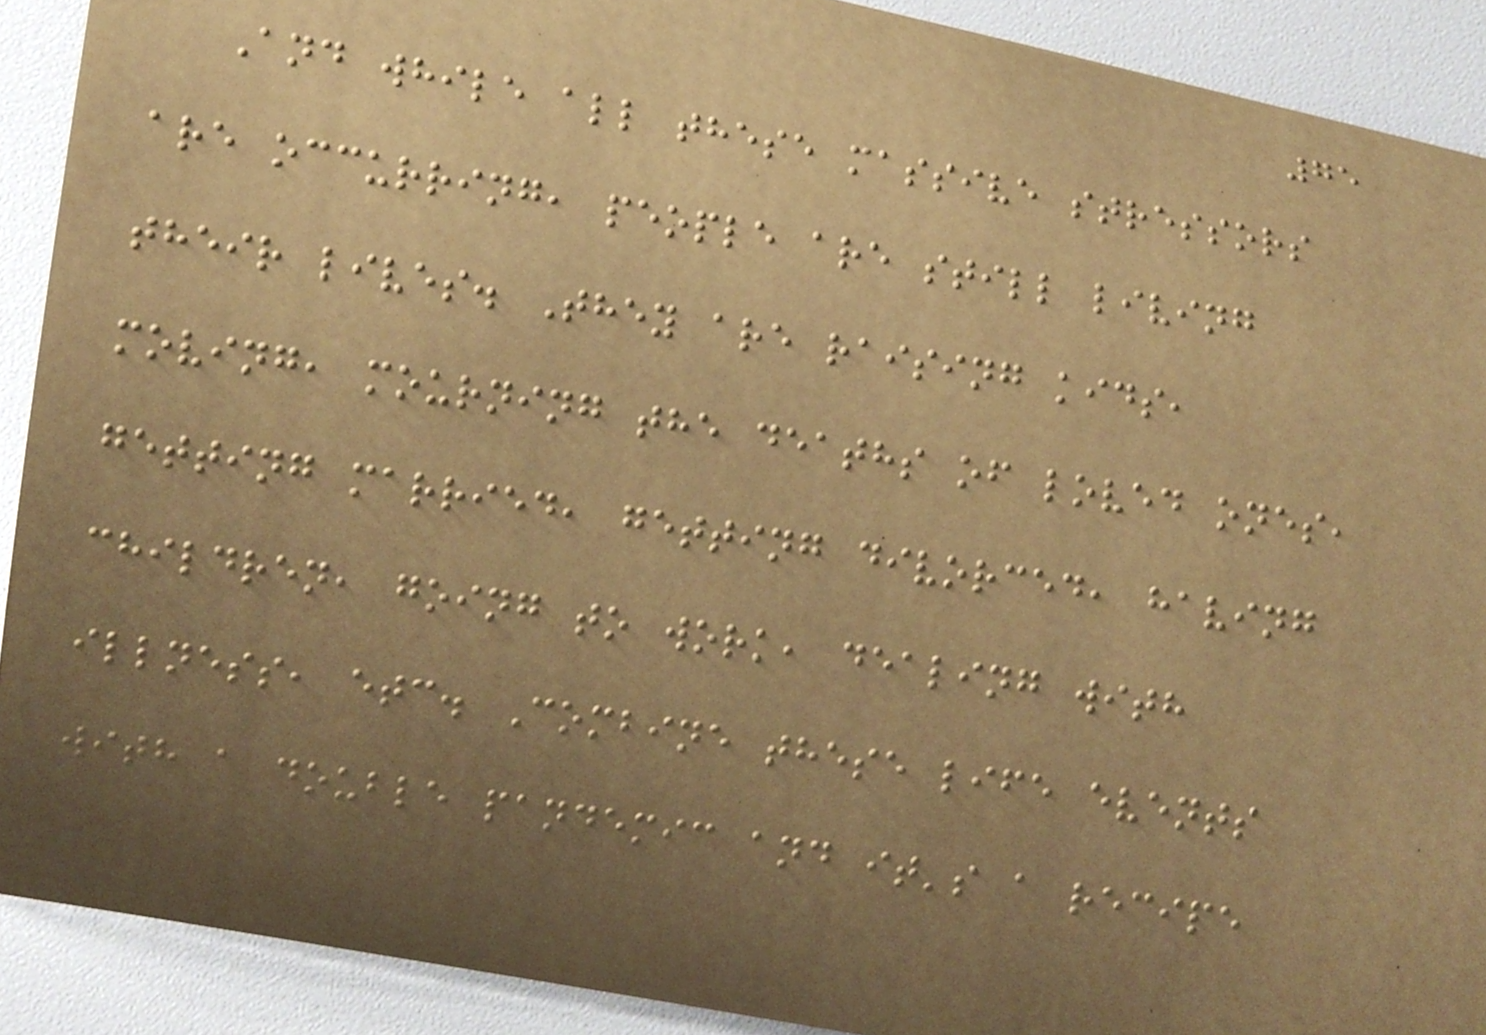75
And while all these massive stressors
are occurring, people are still living
their lives. They are raising kids,
moving, mourning the deaths of loved ones,
getting married, getting divorced, having
children, going to work, dealing with
illness, etc. Combine these life events
with a double pandemic and it's a recipe
